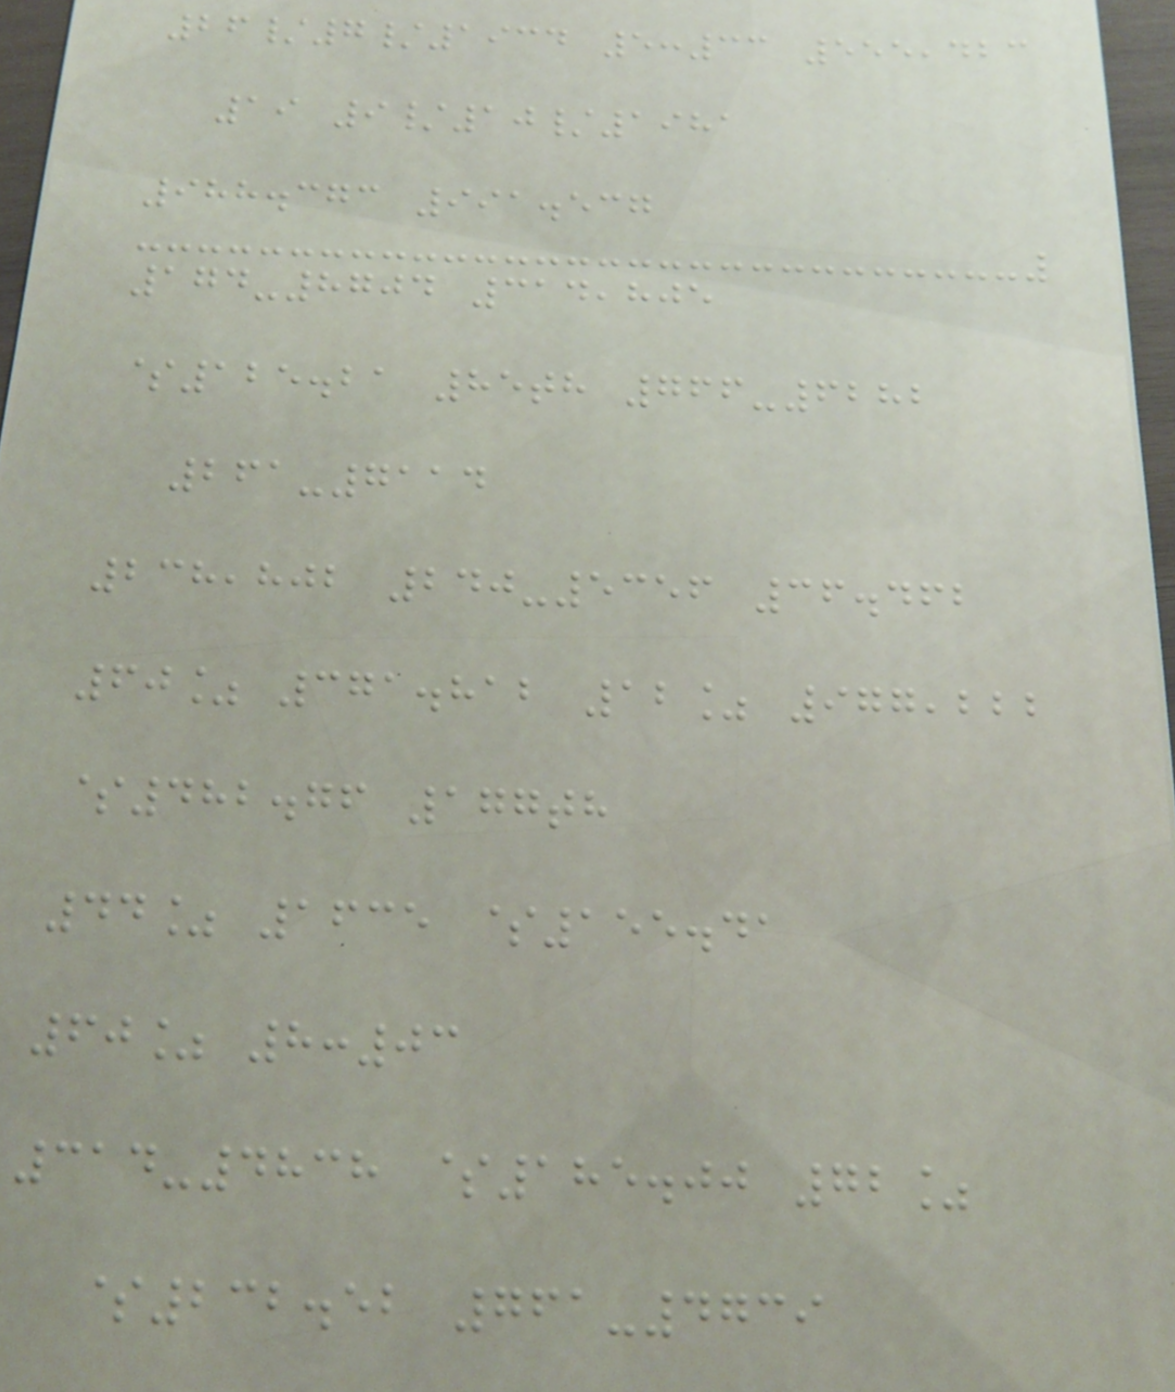26/7/1934 5:33 555,423
19 9/10/1981
988.373 991.537
174-8704 314,805
$125.21 85th 766-6282
261-7114
238,802 240-5356 36.462
60% 371.812 12% 977,222
$482.76 177th
44% 1635 $155.41
60% 8:03
314-4838 $185.00 72%
$232.52 761-4739
